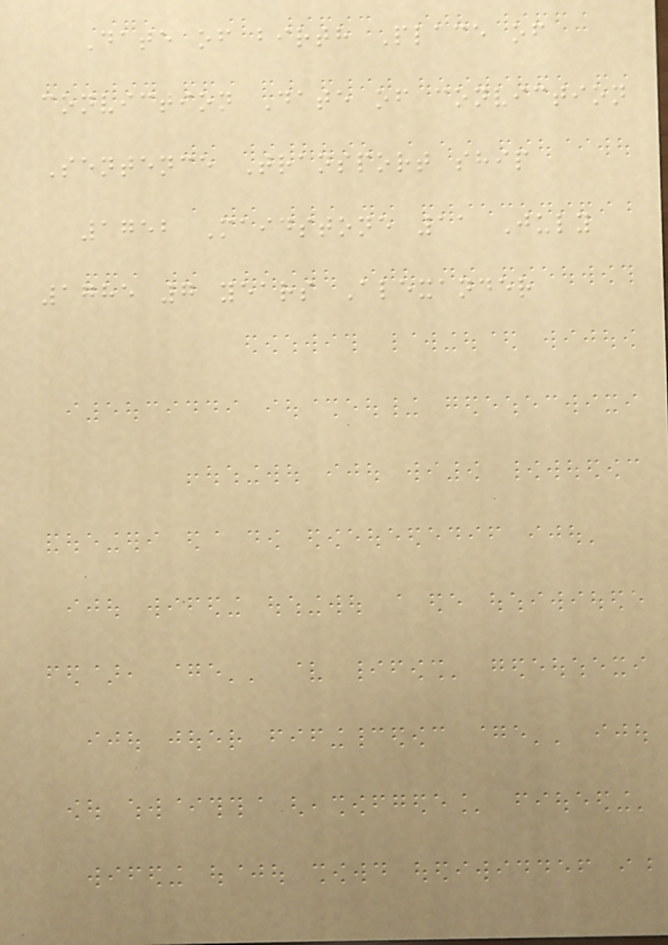Date of birth Place of
conviction Date of conviction
Sentence Transport ship
1752 Maidstone 11 July
1785 7 years Alexander
